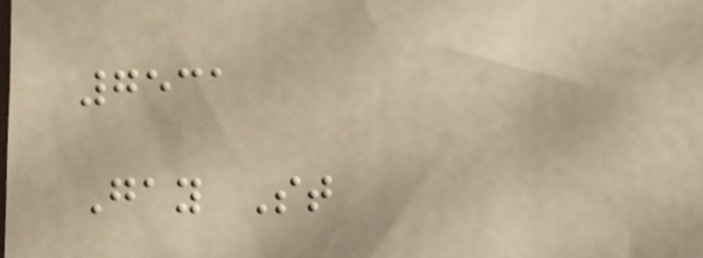7531
Gay St
